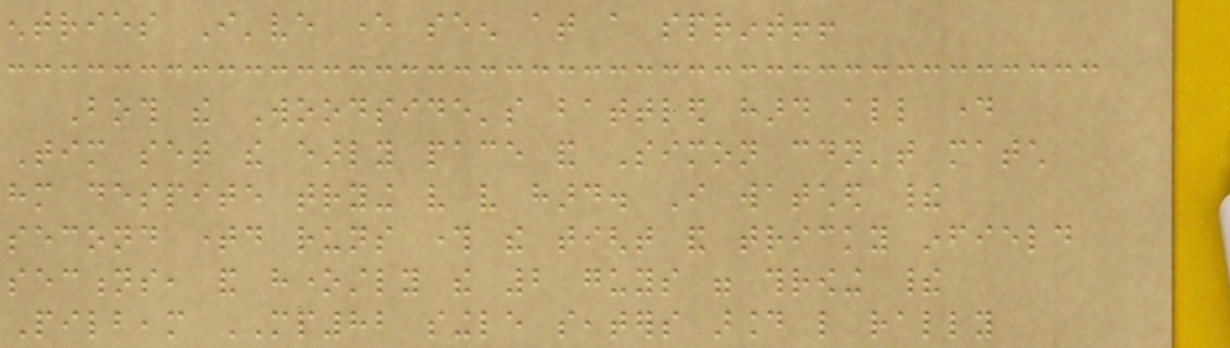entries I've ever seen at a sprint!!
Both the Woodside's battled hard all day
Tim set the early pace and Simon couldn't match
him despite trying very very hard. I watched their
second timed runs through the tight and tricky infield
sections, and honestly the 2 guys were throwing their
Pilbeam MP82 single seaters around like rally
